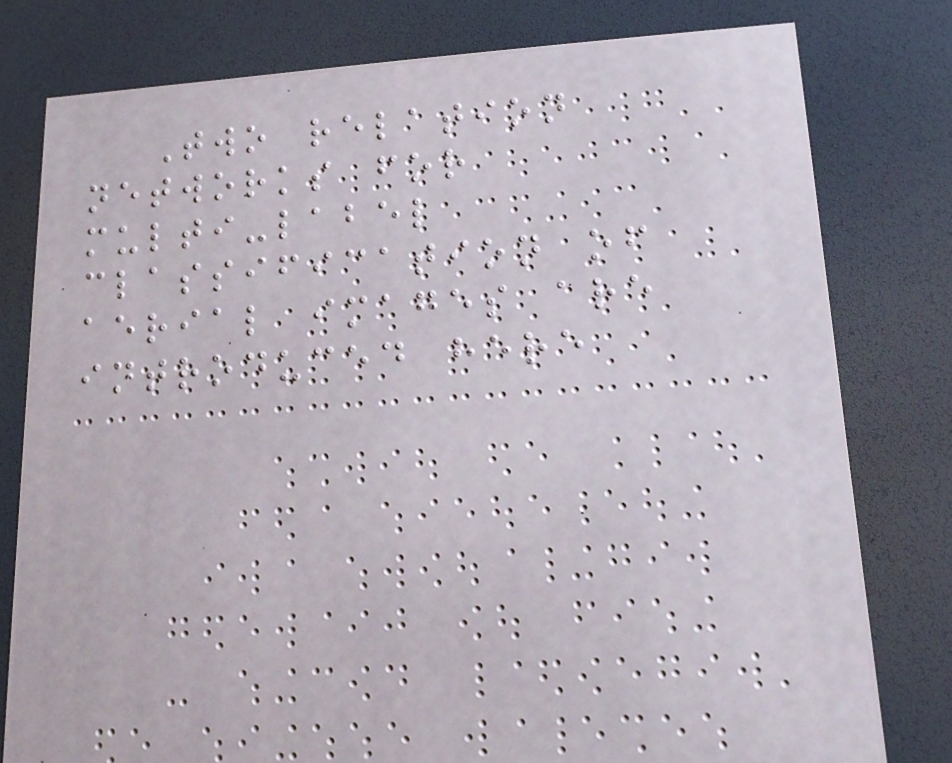Two relation
networks for
multi-label
classification of
aerial images are
introduced here
